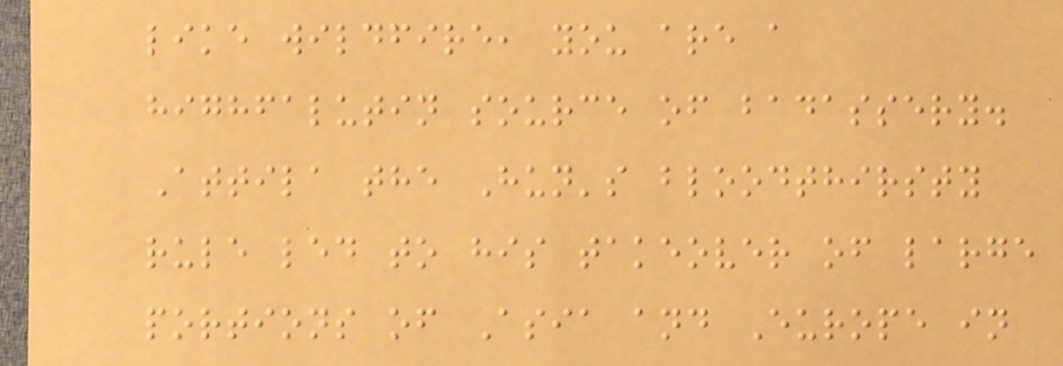like wildfire, you are a
highfalutin source of badassery.
Attila the Hun's bloodthirsty
rule led to his takeover of large
portions of Asia and Europe in
